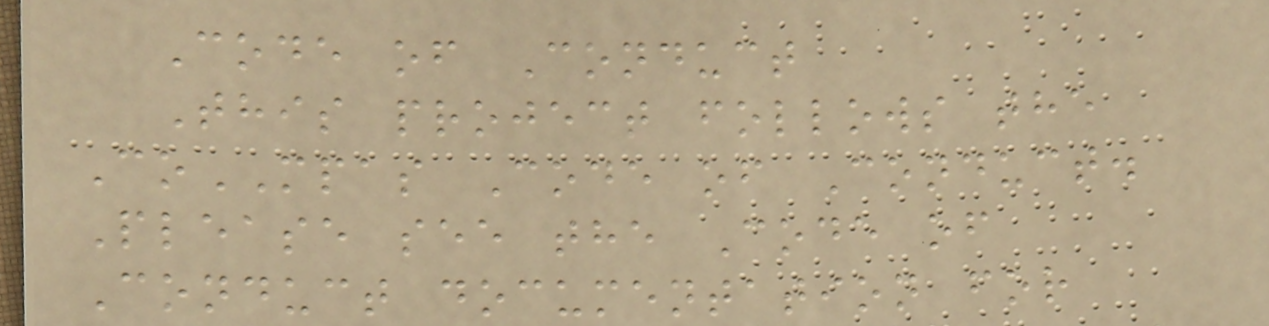Code of Conduct
This project follows the
CoMPAS Code of Conduct.
Please see the Code of
Conduct documentation for
